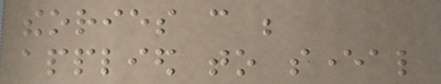theories can be
applied to several
